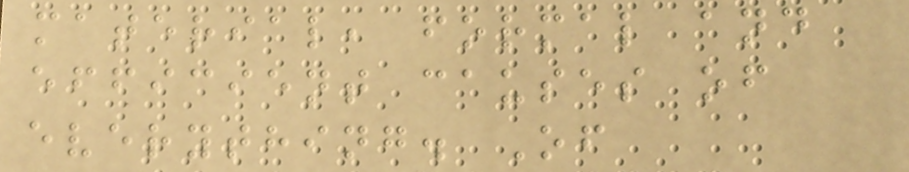material, formal and
efficient causes of
everything. Of
